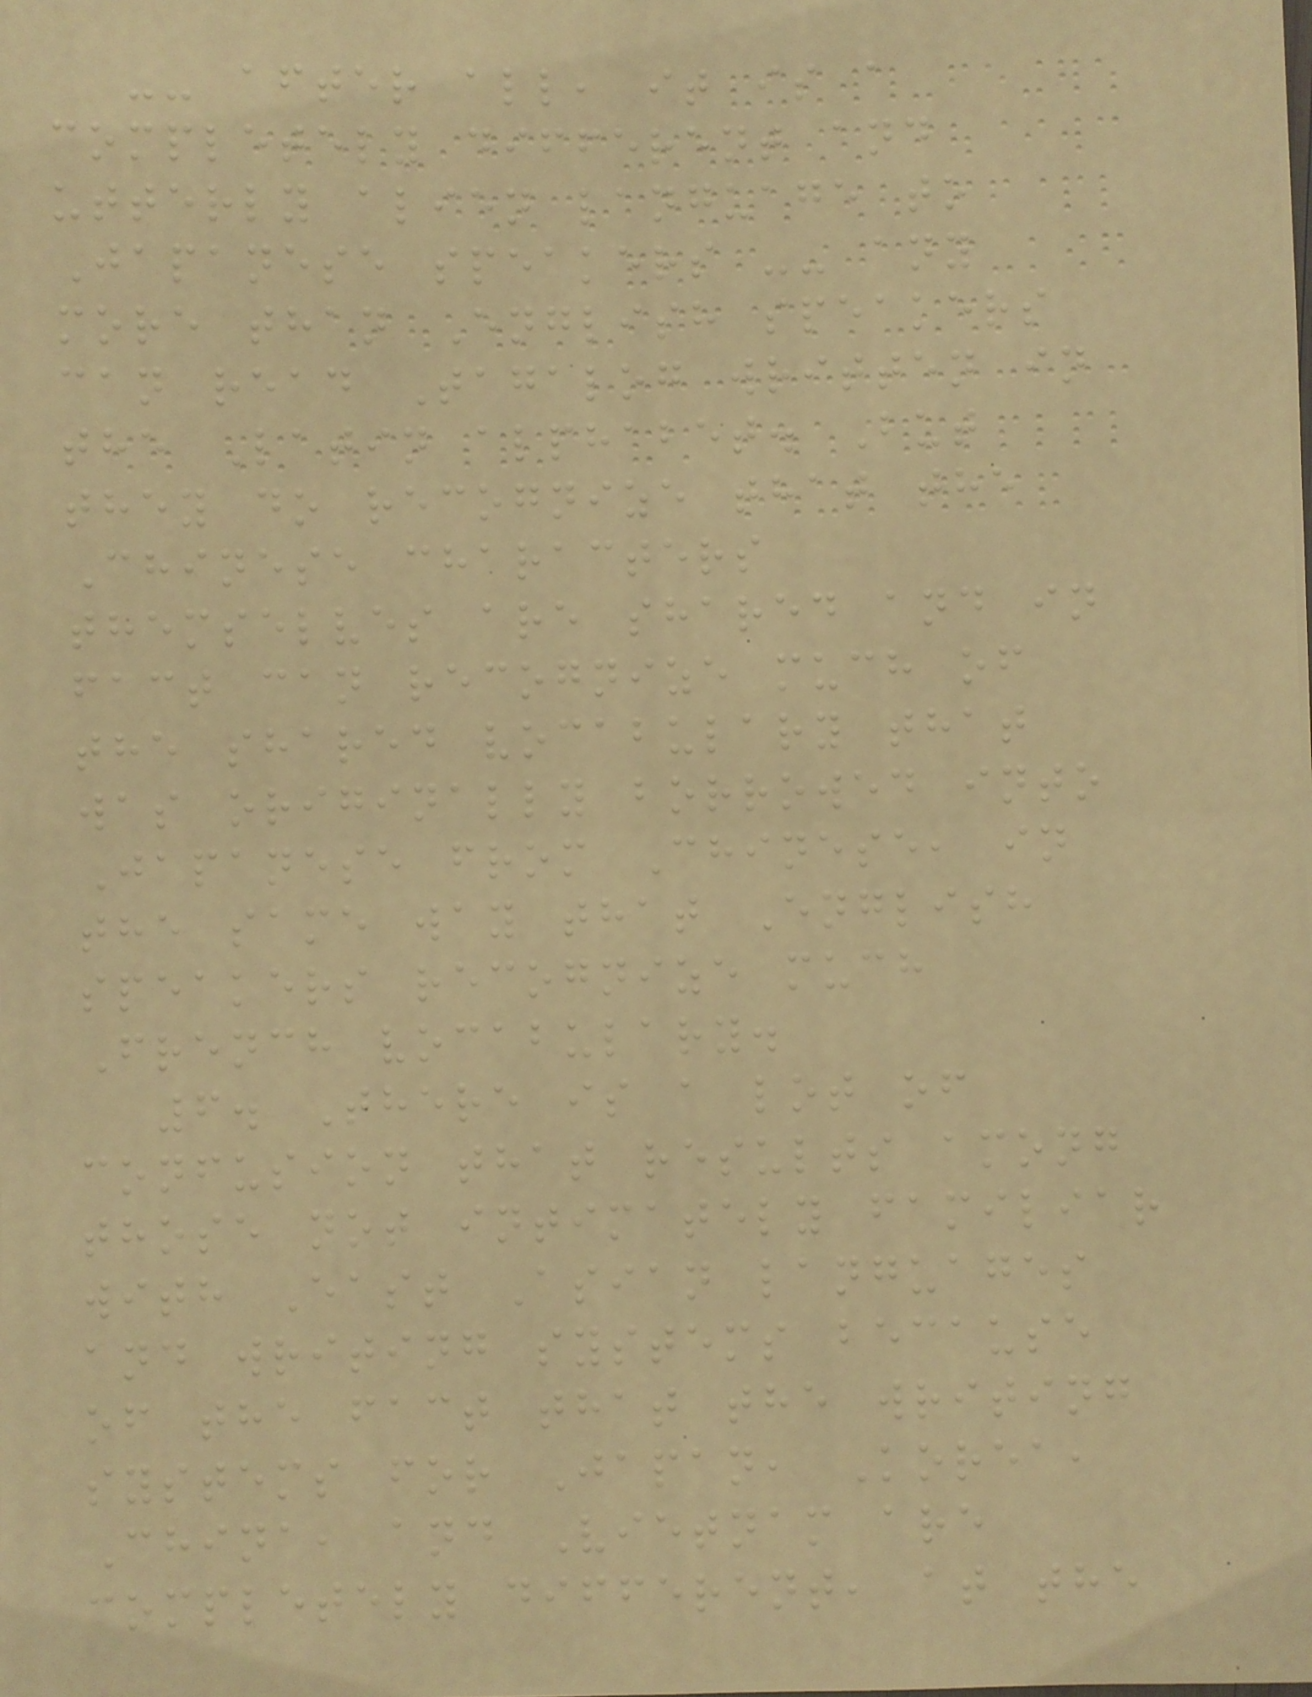-- after all, it is a
completely different and
utterly alien language to
Japanese speakers -- any
more than English speakers
can read Tagalog written in
the Latin alphabet. But
they do recognize that the
Chinese characters
themselves are shared and in
fact can recognize much of
the shared vocabulary that
was originally borrowed into
Japanese from Chinese, in
the same way that English
speakers recognize much
French vocabulary.
6. There is a lot of
confusion that results among
those not intimately familiar
with East Asian languages
and writing systems because
of the fact that the writing
systems for Japan, Korea,
China, and Vietnam are
completely different, at the
